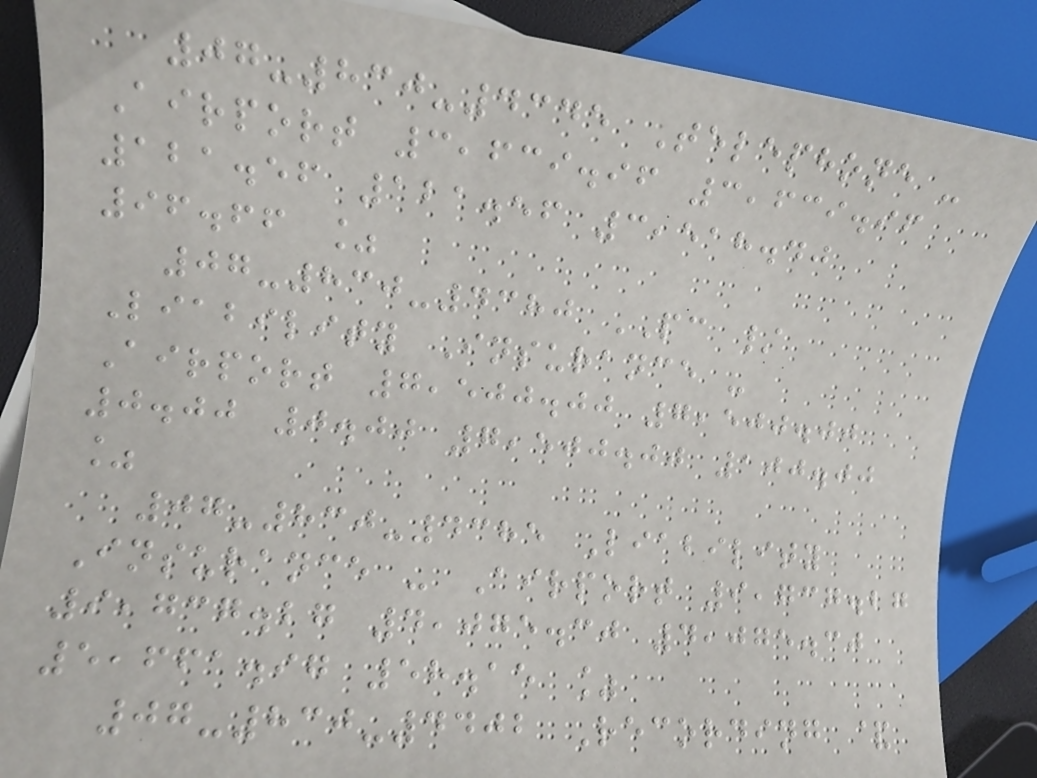07-830-4345 Telephone -
Airport 3,639.96 3,639.96
121.56 121.56 3,518.40
96.66 %
07-830-4380 PC /
Liability Insurance -
Airport 7,500.00 7,500.00
0.00 0.00 7,500.00 100.00
%
07-830-4385 Liability
Insurance - Airport 9,737.27
9,737.27 4,075.30 4,075.30
5,661.97 58.15 %
07-830-4402 Recording &
